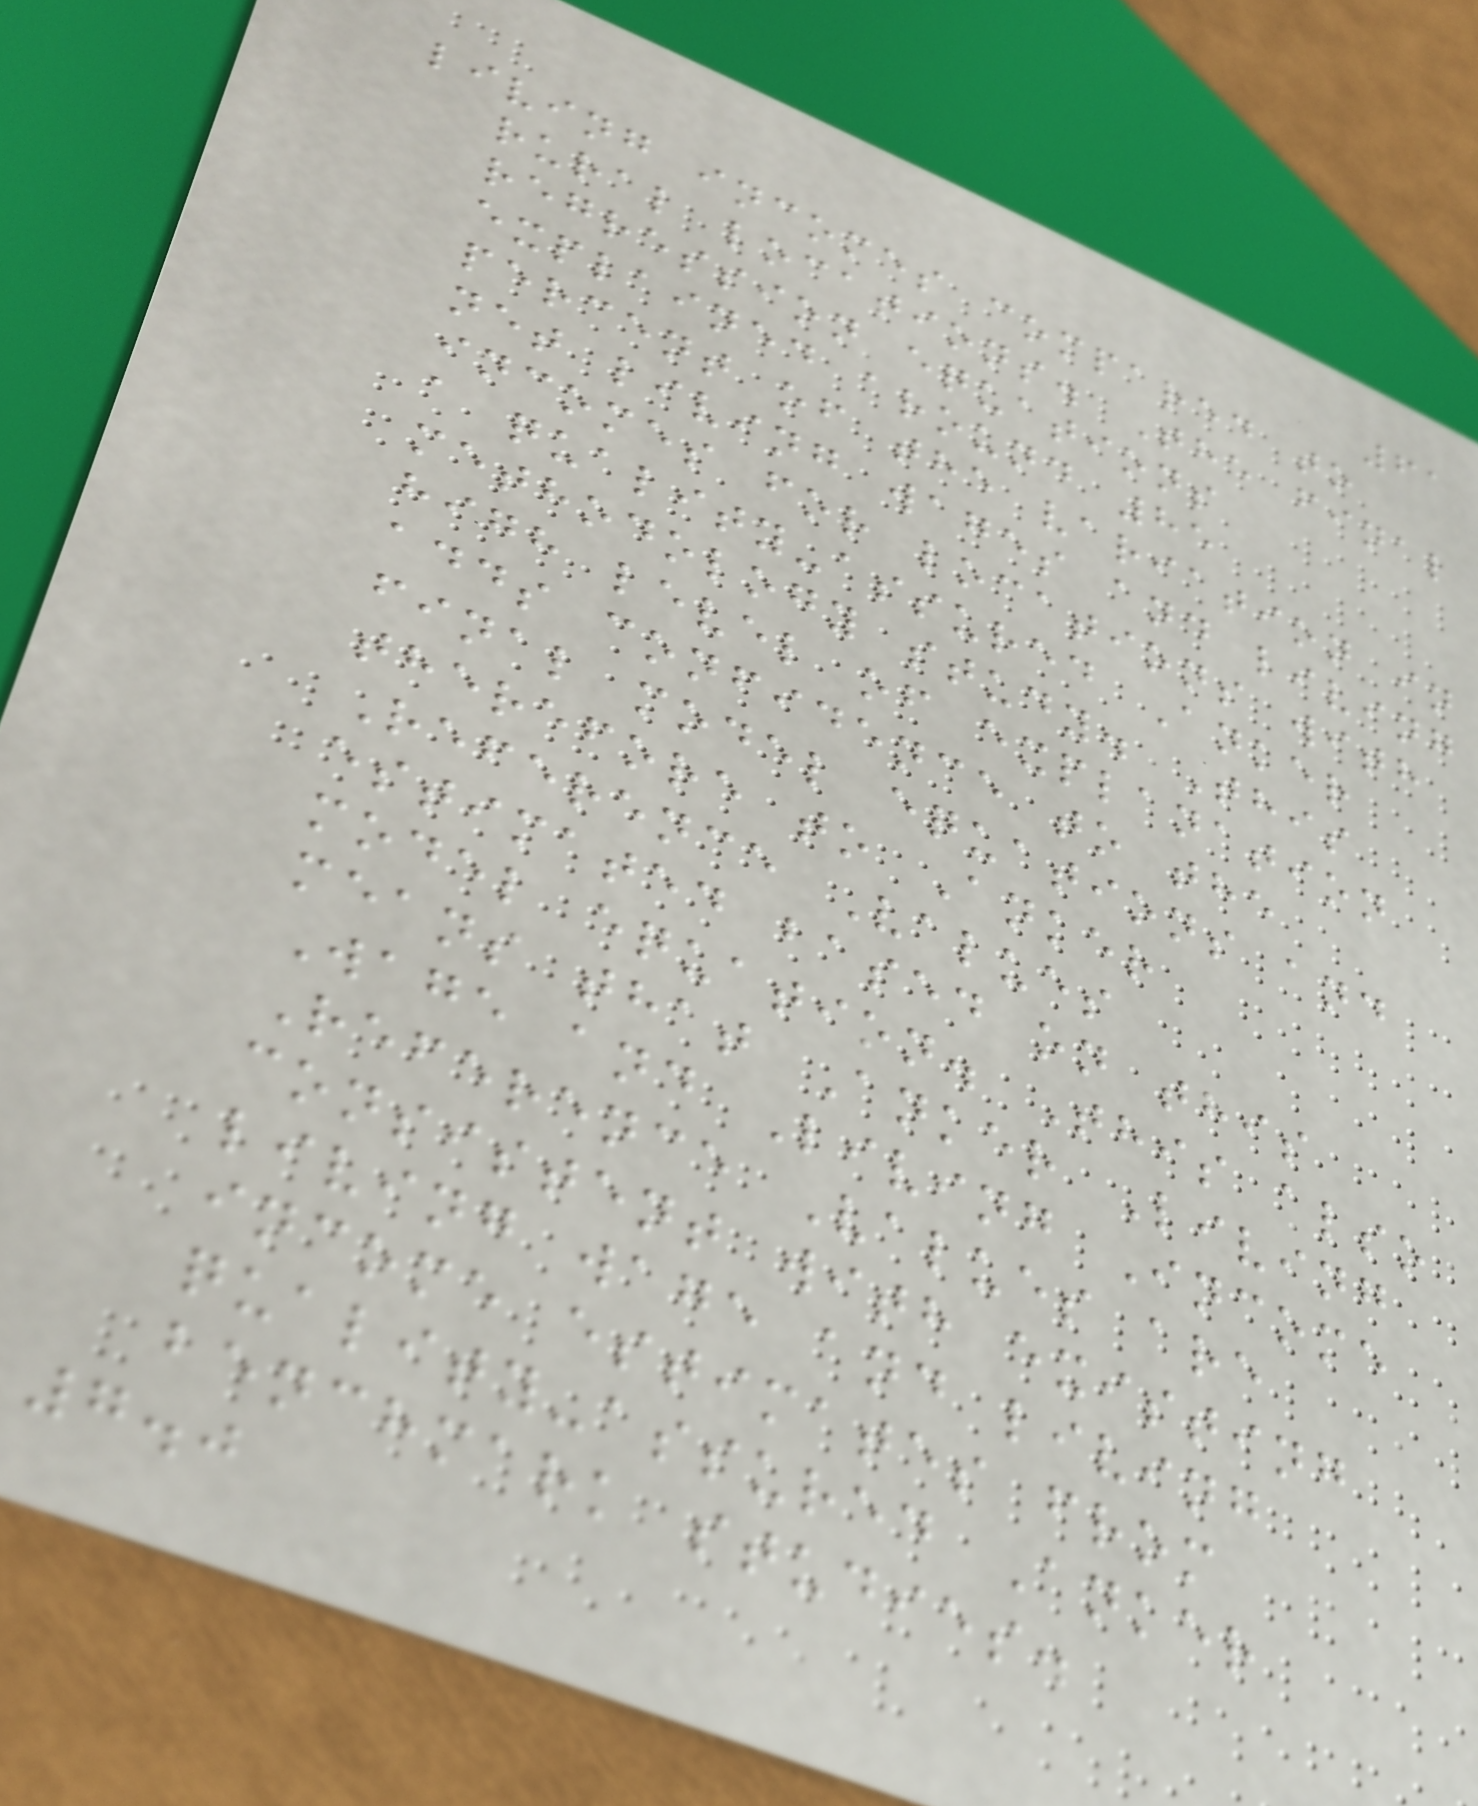61
living incomes compared to
rural locations. The final
regression equations
explained around 85
percent of the variation in
net living wages and living
incomes for locations with
a quality-assured Anker
methodology study. This
high level of explanation
adds confidence to the
final model equations and
therefore to Anker
Reference Values
estimated based on this
model equation. This also
means that Anker Living
Wage and Living Income
Reference Values are
consistent with existing
living wage and living
income estimates from
quality-assured Anker
benchmark studies.
7.0
